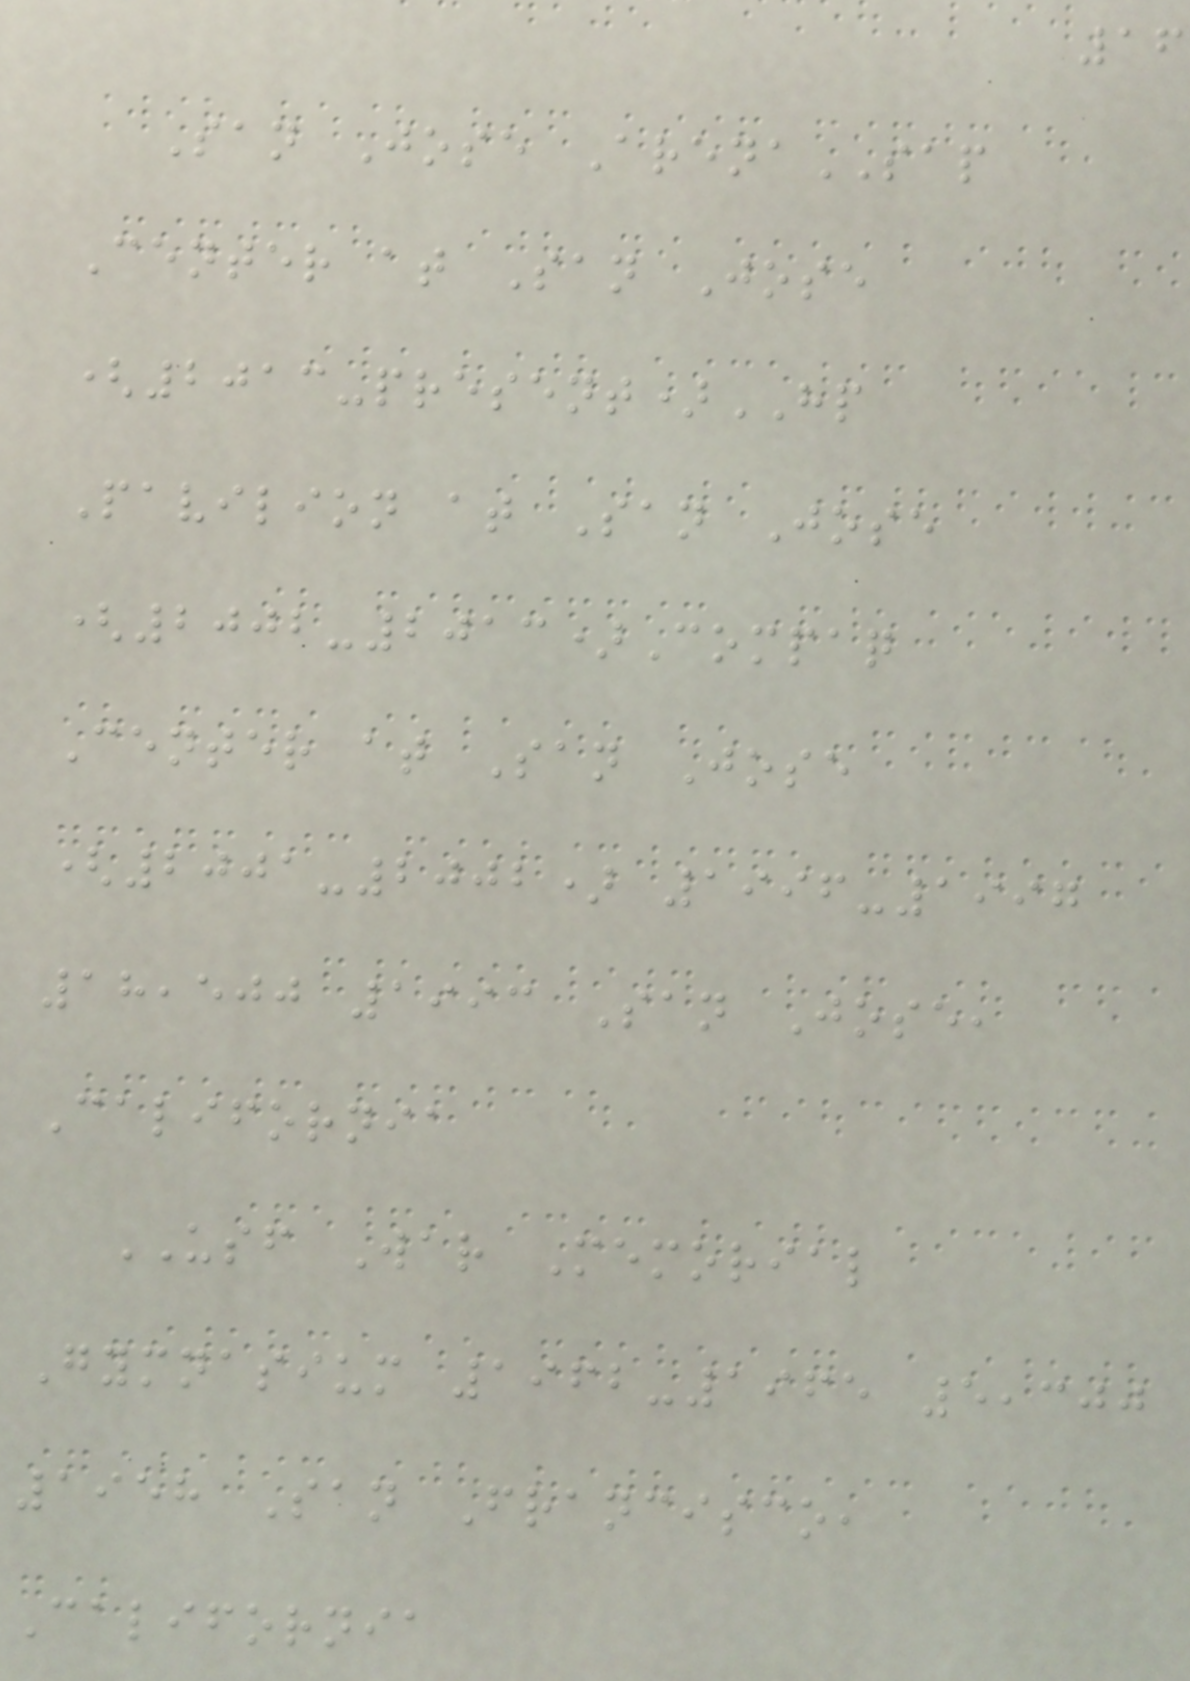16
San Jose ArenaSAP
Center at San Jose
(2013-present)HP
Pavilion at San Jose
(2002-2013)Compaq
Center at San Jose
(2001-2002) 1996-1997
18,500 1993 San Jose,
California
USF War Memorial
Gymnasium 1962-1965 5,300
1958 San Francisco,
California
